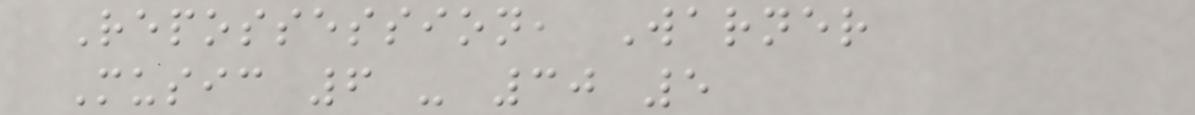Repossession, Warner
Music 6 - 30 5
